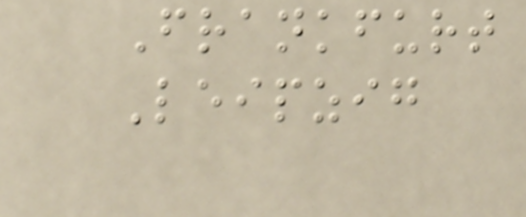Frankfurt
Leipzig
